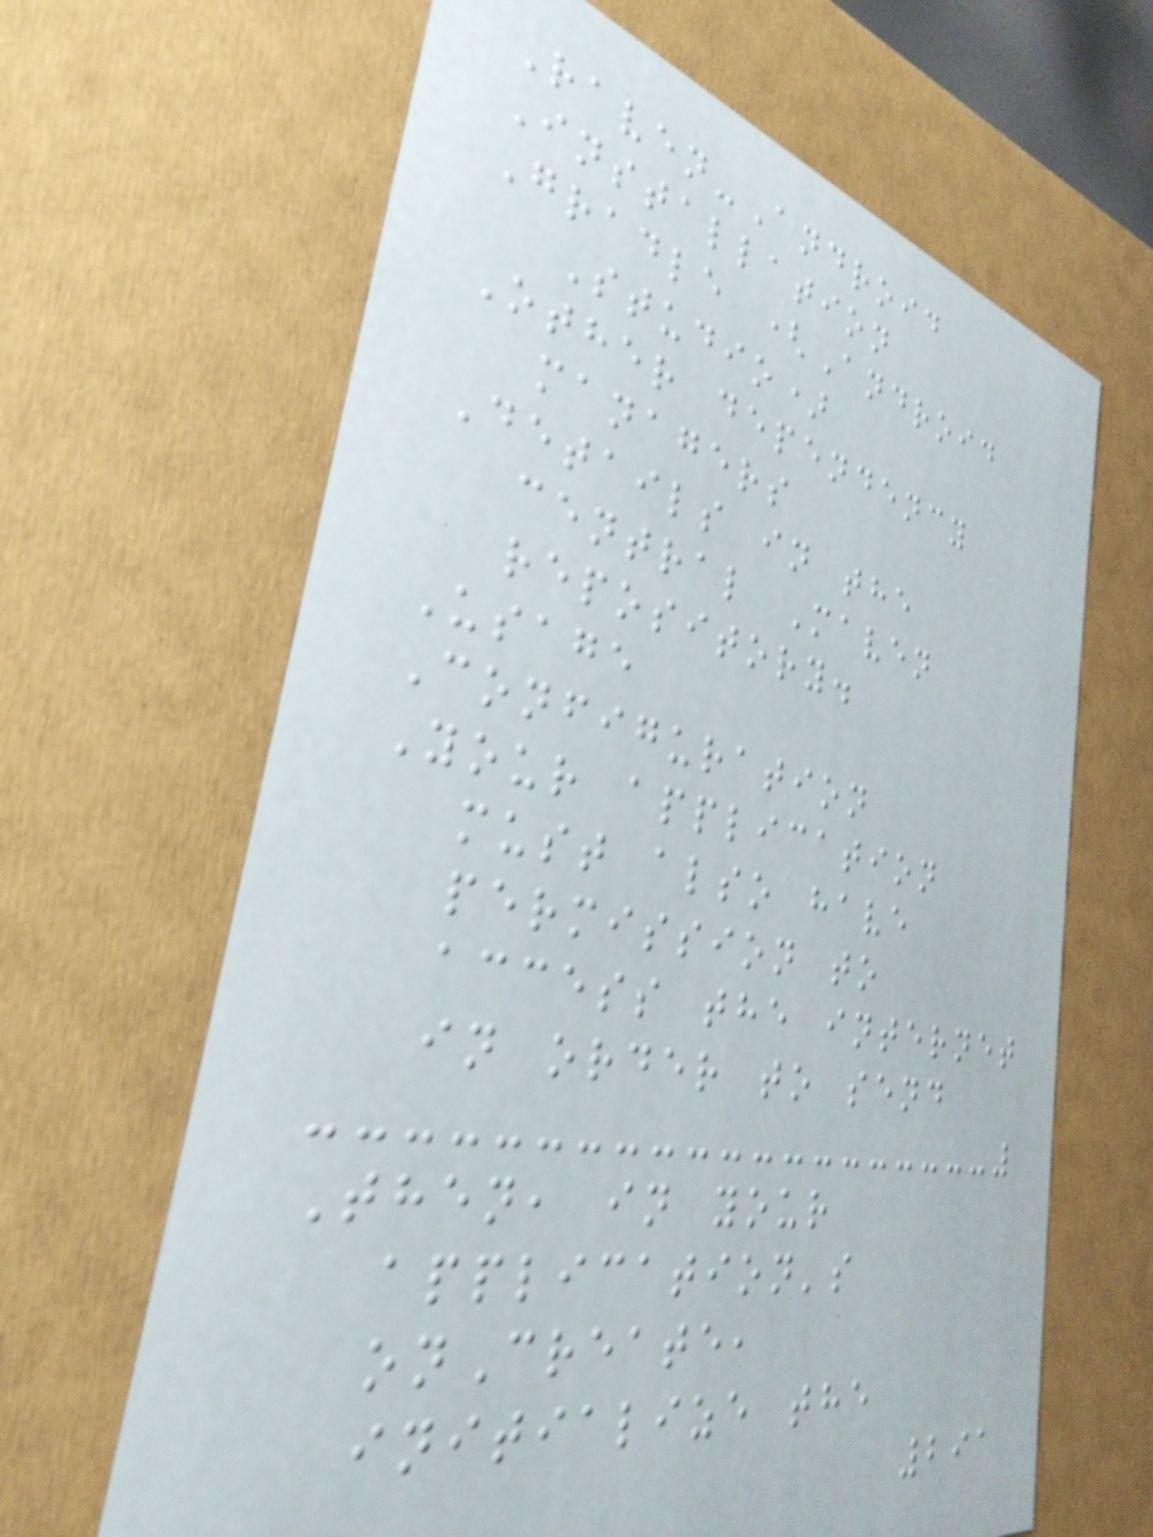Raven-Android
Installation
Gradle (Android
Studio)
Other dependency
managers
Details in the
central Maven
repository.
Usage
Configuration
Your application
must also have
permission to
access the internet
in order to send
Then, in your
application's
onCreate,
initialize the
291
